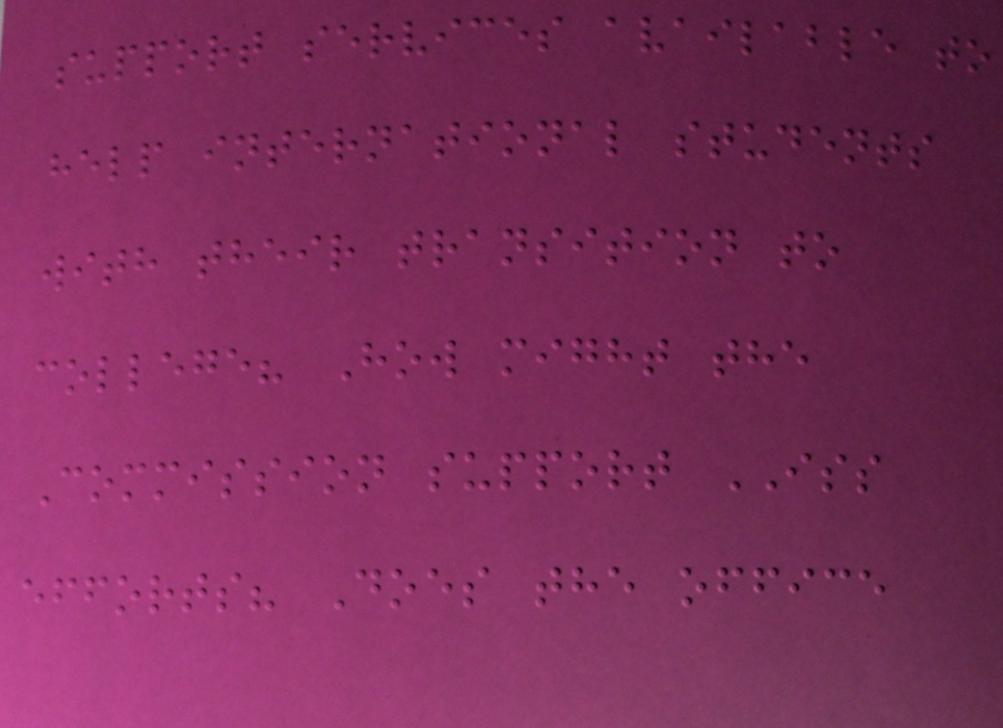support services available to
help international students
with their transition to
college? How might the
Commission support ISS
efforts? Does the office
